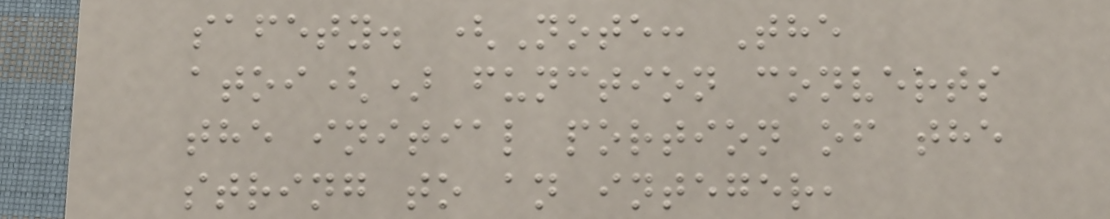safety. (Note: The
atoi() function converts
the initial portion of the
string to an integer,
